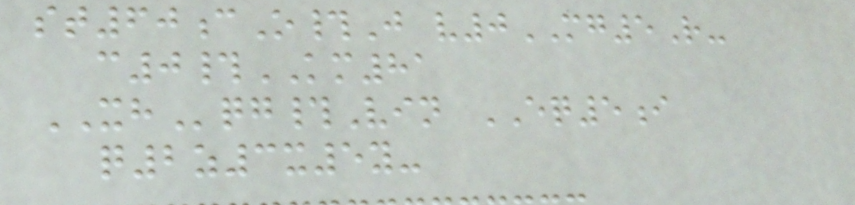st60cO#J v0MG5R-
c0#KM81
XHqg#Vin EQ5i
q2z3x5y-
